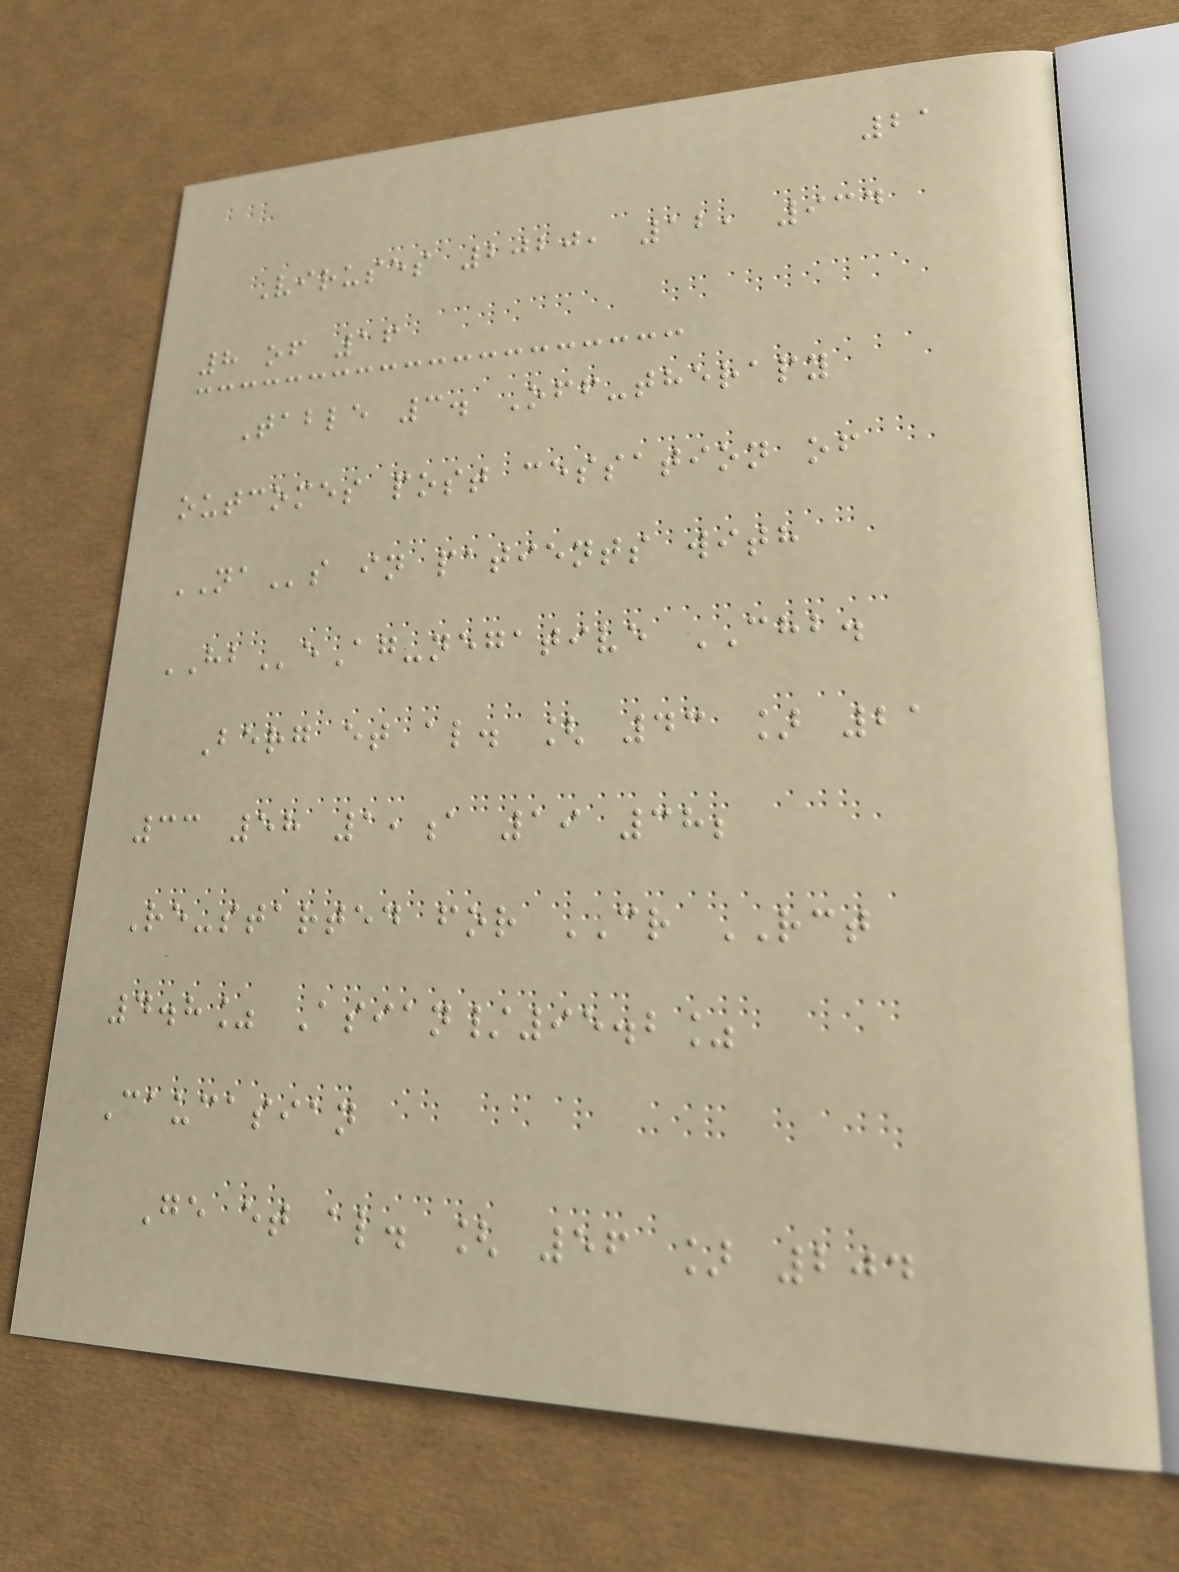21
Viruses 2020, 12, 934
8 of 16
Table 3. Off-therapy
outcomes post cessation of
NAs in patients with
HBeAg-negative CHB.
Berg et al. [ 43 ] 21
33 58 1,a 19 38;
Re-started for CR RCT
4.8% Asian/95.2%
Caucasian
Ge et al. [ 56 ] 204
